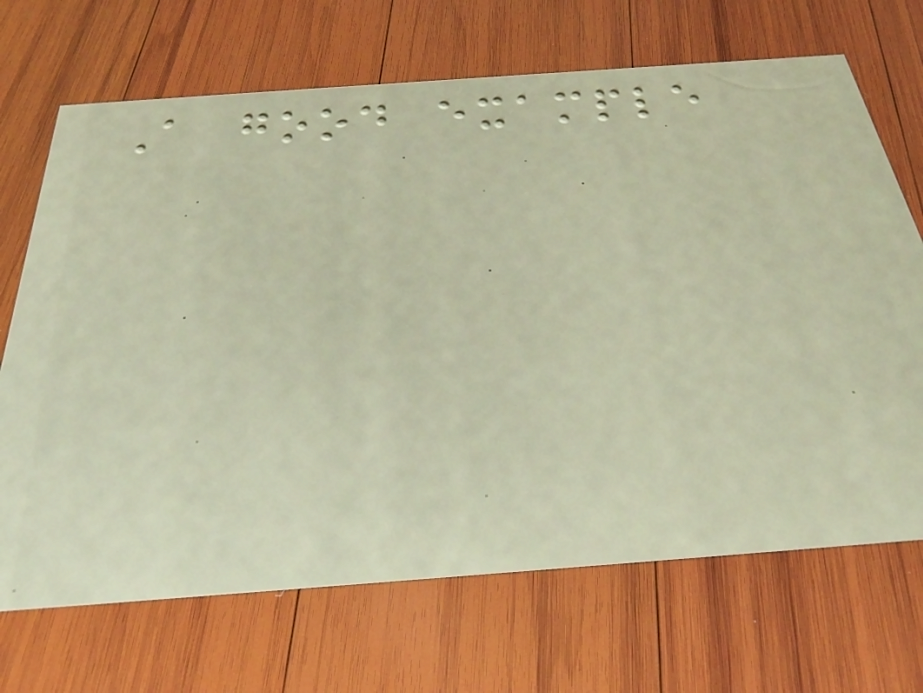A good example
